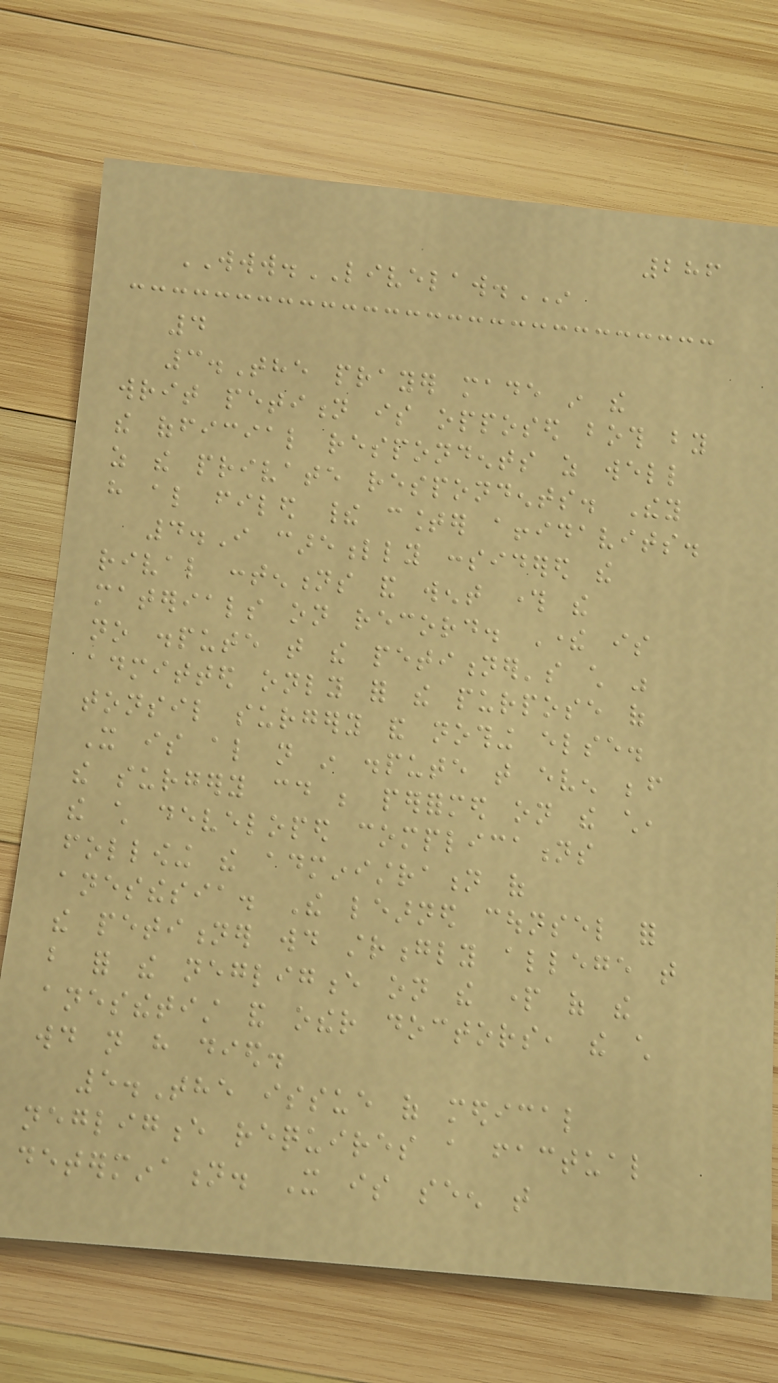286
WWW.LIVELAW.IN
4
3.The prayer made in the
writ petition is opposed both by
the official respondents as well
as the private respondents. They
have also filed their counter affidavits.
4.I carefully considered the
rival contentions and went through the
materials on record. There is
no dispute that the petitioner's child was
admitted only for the purpose of
tonsil surgery and nothing else.
It is also not in dispute that even before
the surgery could be performed on the child,
the child developed complications
following the administration of
anesthesia. The learned counsel for
the petitioner would strongly allege that
but for the negligence on the part of the
anesthetist and other doctors, the child
would not have died.
5.The issue of medical
negligence requires a factual
determination. It is seen that
